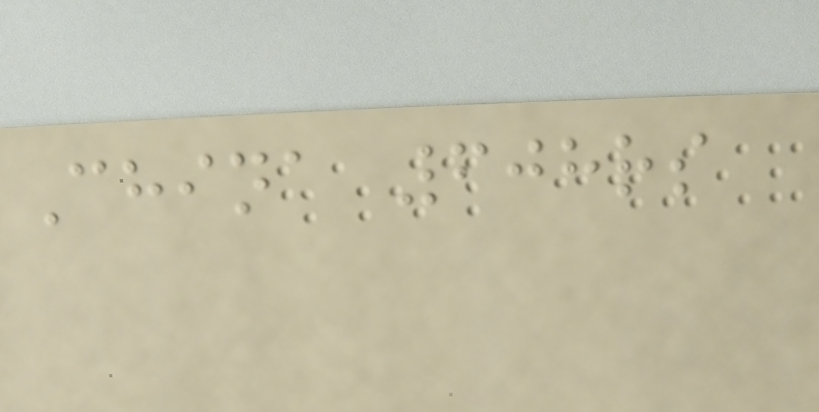China 608rs
